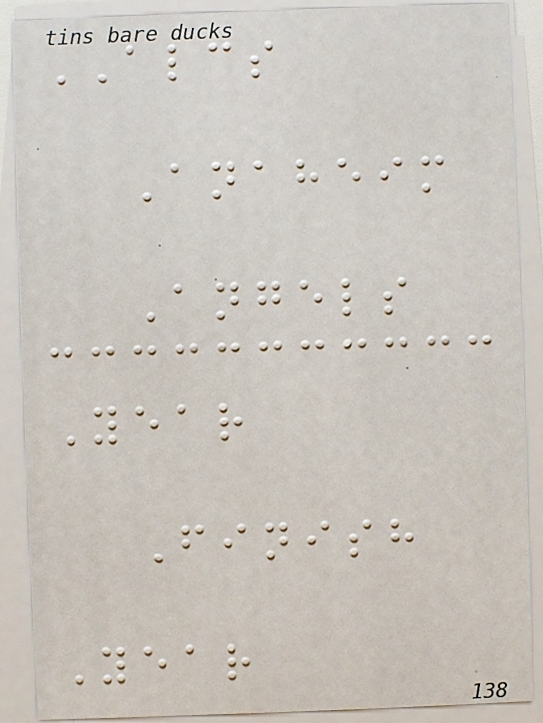ALCS
Anaheim
Angels
Year
Finish
Year
